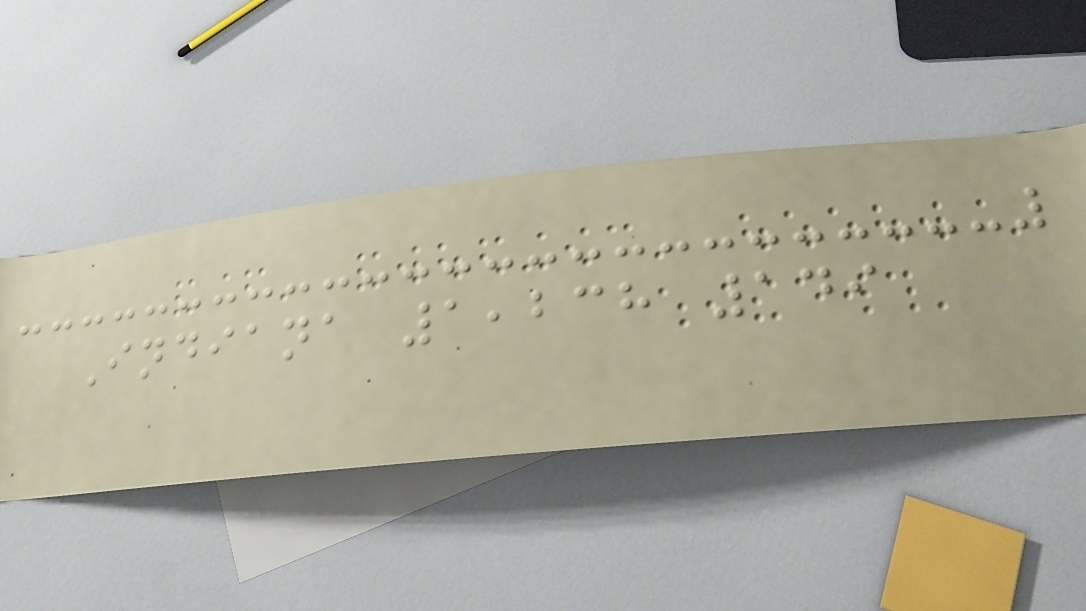Indiana 1,238 149
